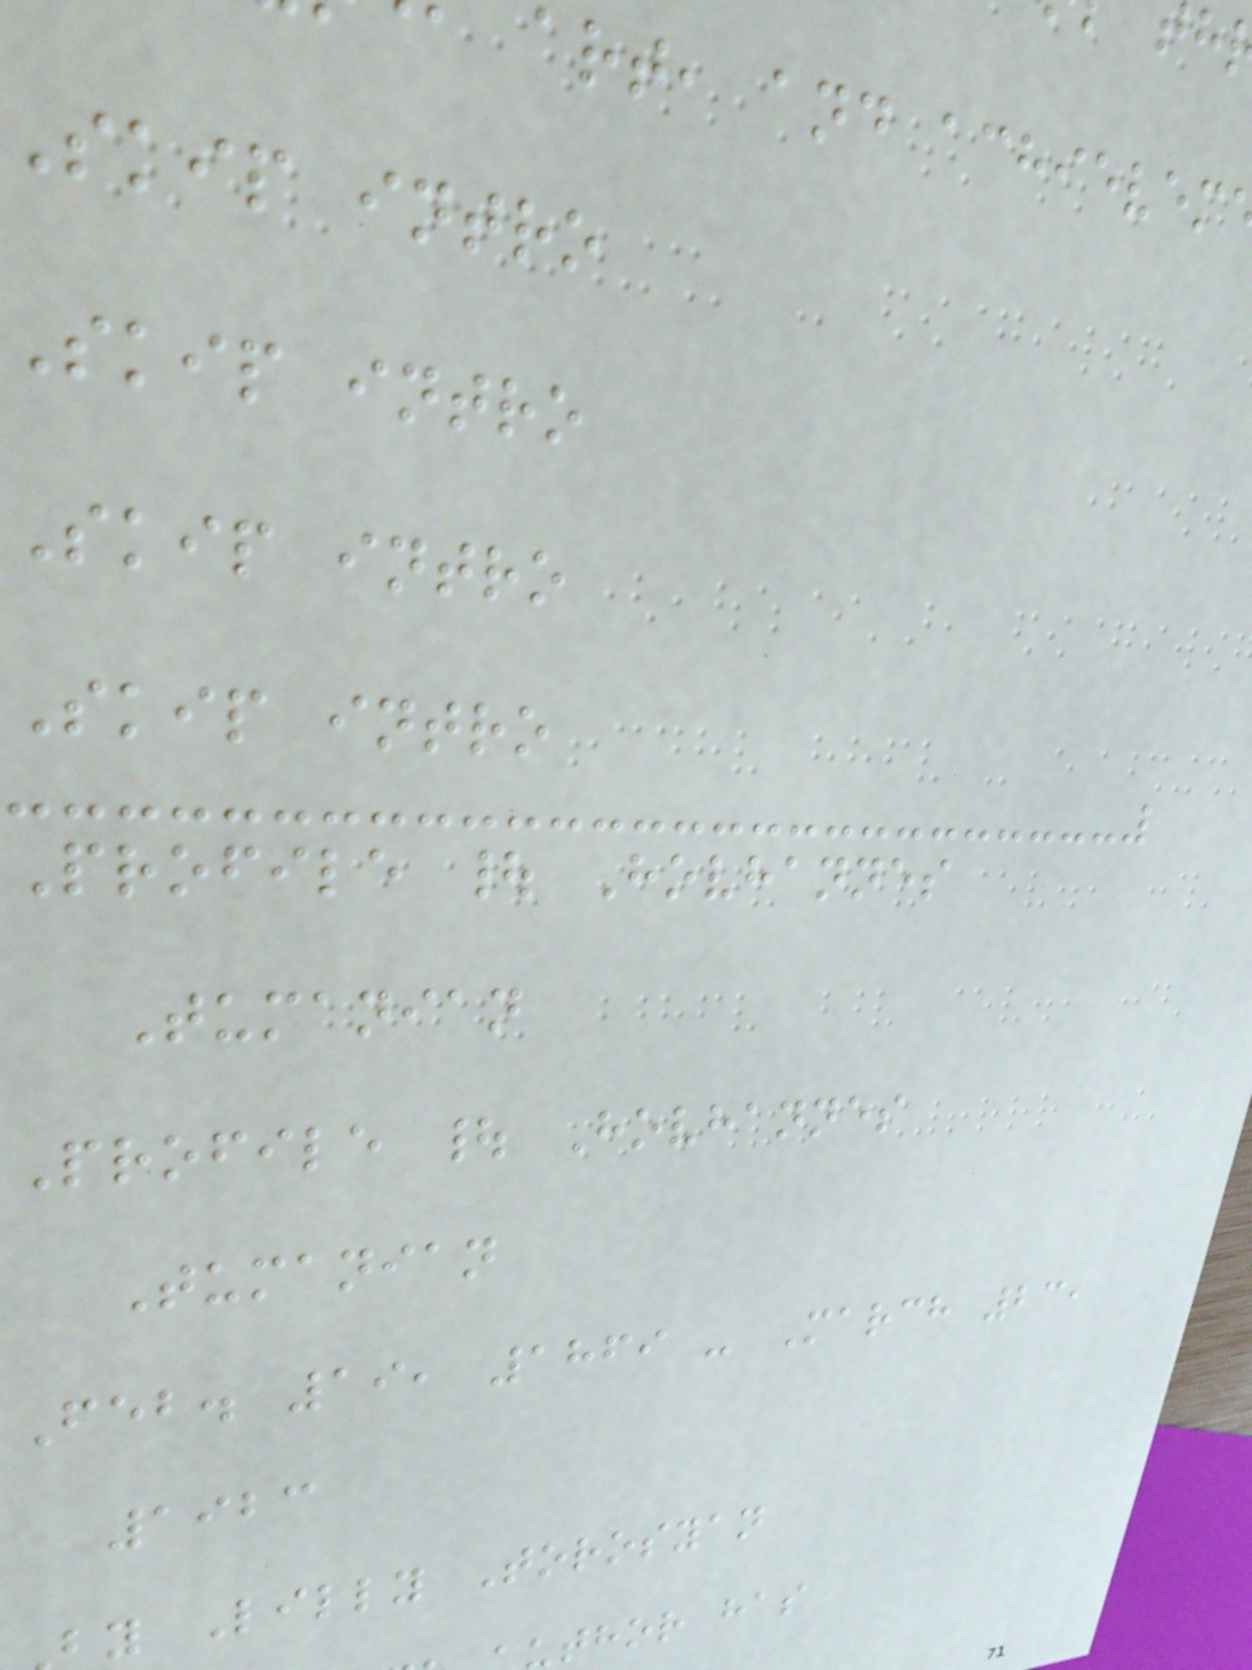art, and achievem
Skip intro
Skip intro
Skip intro
Skip intro
Profile | Hovhannes
Tumanian
Profile | Hovhannes
Tumanian
Feb. 19, 1869 - March 23,
1923
by Lilly Torosyan
thor has
